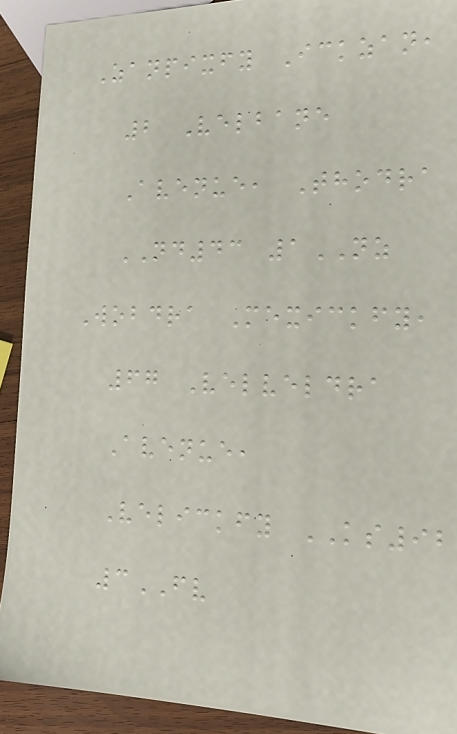Zanpixfy Ickzan,
2 Velbane
Avenue, Thodra
ND43 1NZ
Wobdra Mexickfy,
67 Velveldra
Avenue,
Velickfy KS92
3FV
